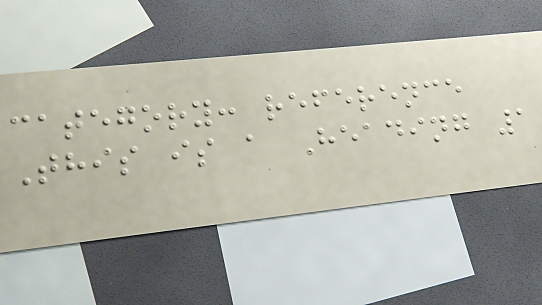category: reference
This is a Heading 1
